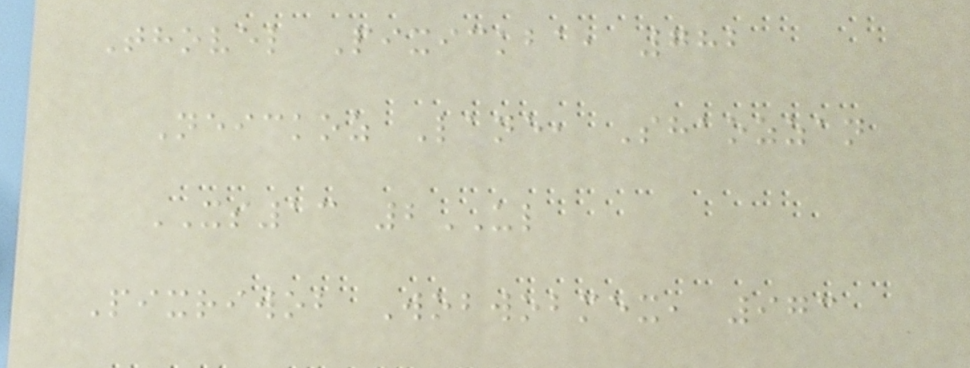Thovel Pixickba, 782
Neickoz Lane, Shaozzan
XS13 2UL
Pixriwob Wobwobmex, 973
